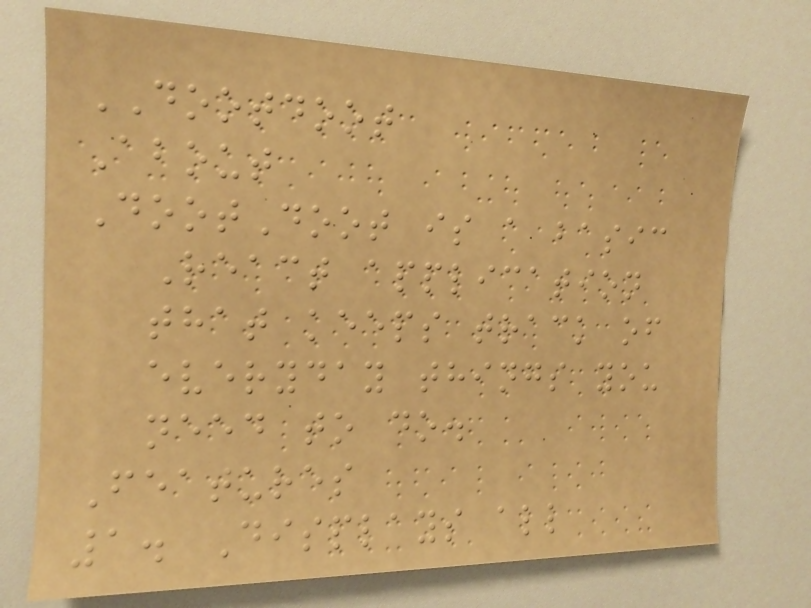DOOTDOOT
About
DootDoot is a basic
React application
that keeps track of
everyday things you
need to do.
Features
1. Displays all
